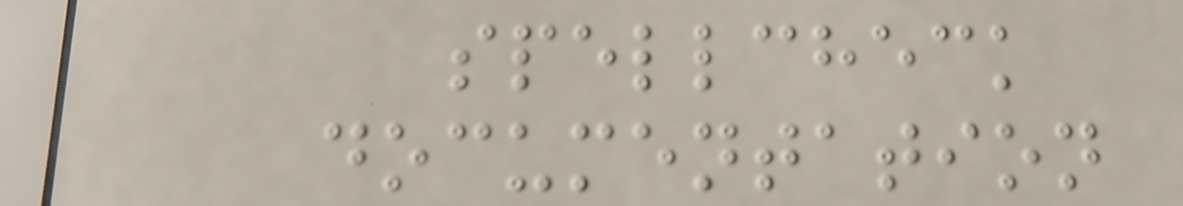spellcheck
documentation
